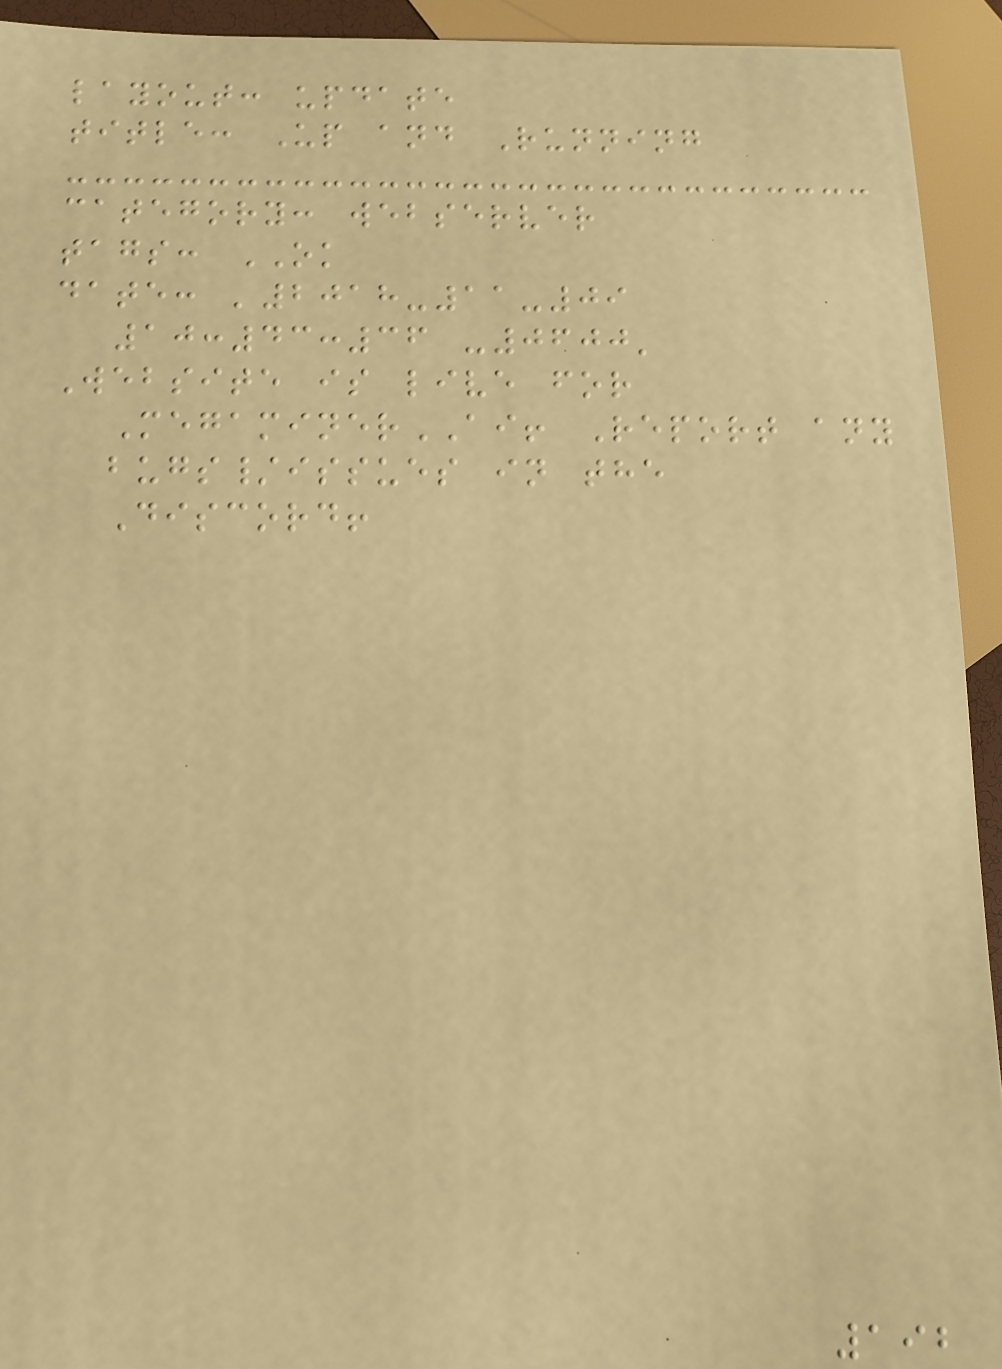layout: update
title: Up and Running
category: webserver
tags: OK
date: '2018-11-09
10:43:36 -0600'
Website is live for
MegaminerAI! Report any
bugs/issues in the
Discord!
192
